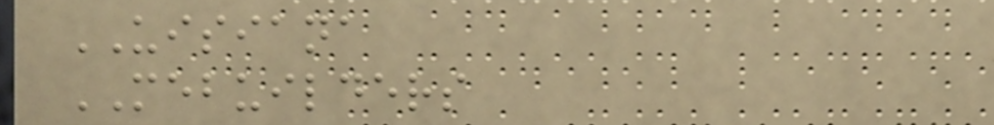UISIANA
MEBUILDERS
